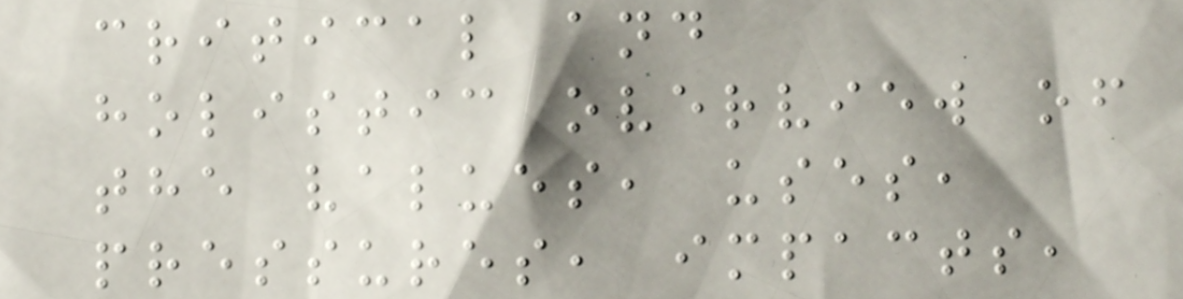critical and
holistic overview of
the values, uses,
pressures, impacts,
